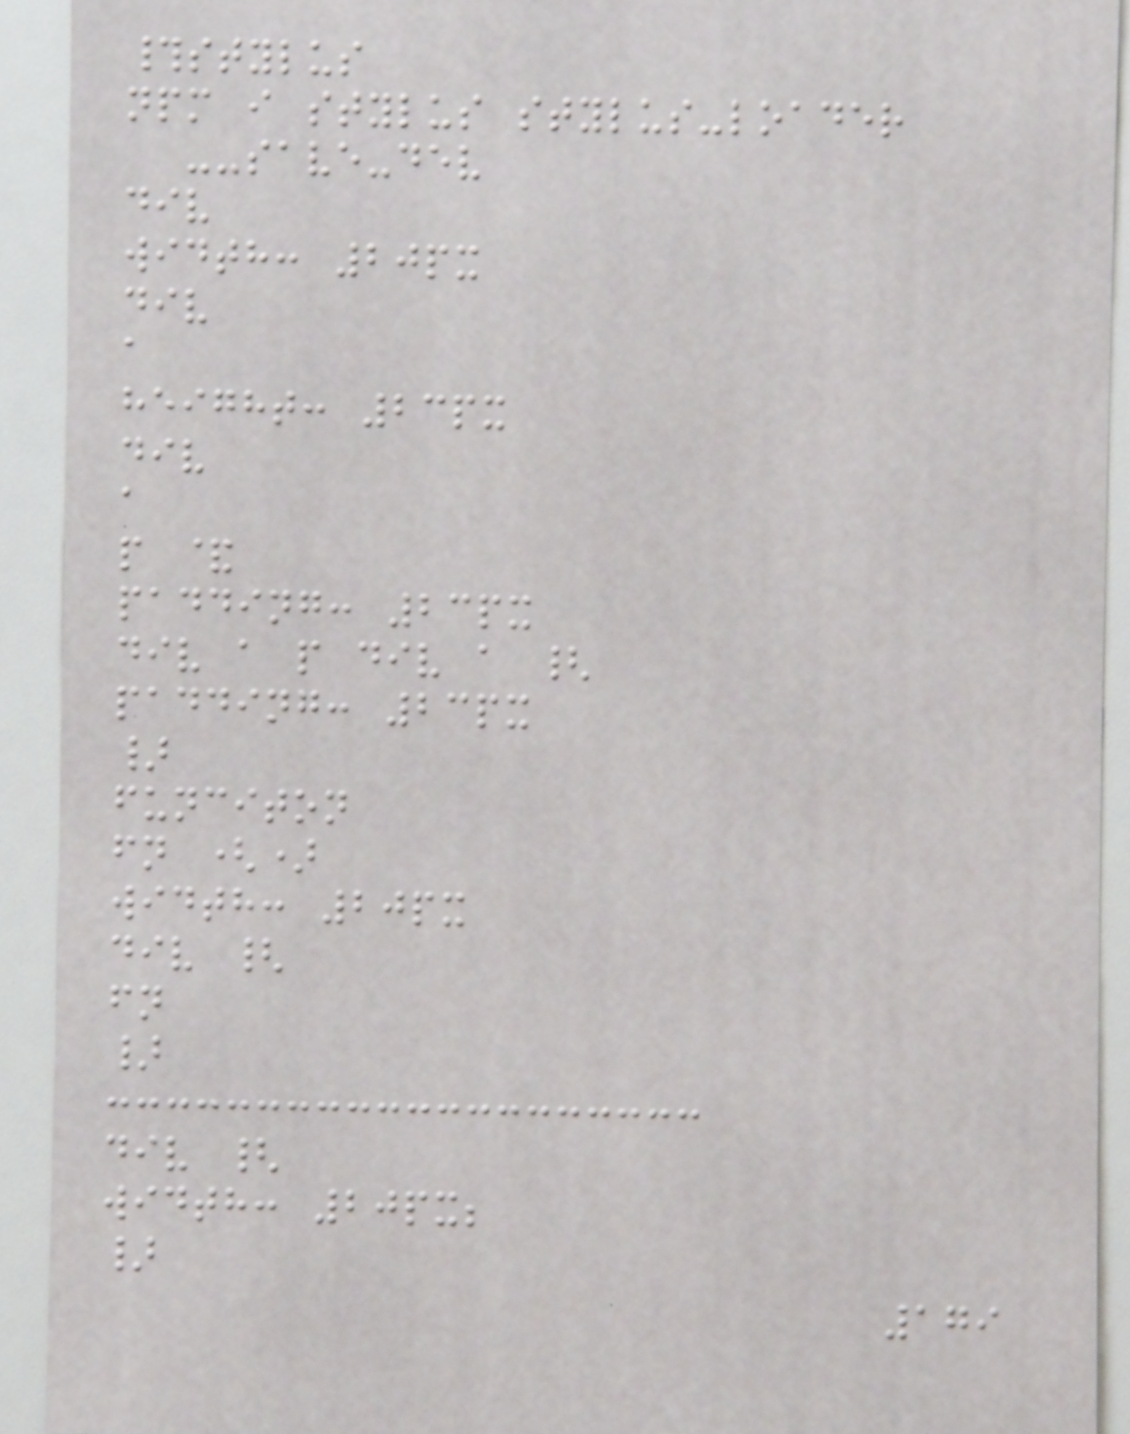#stylus
npm i stylus stylus-loader
--save-dev
div
width: 20px
div
a
height: 23px
div
a
p &
padding: 23px
div a p div a {
padding: 23px
}
funciton
fn ()
width: 20px
div {
fn
}
div {
width: 20px;
}
179
